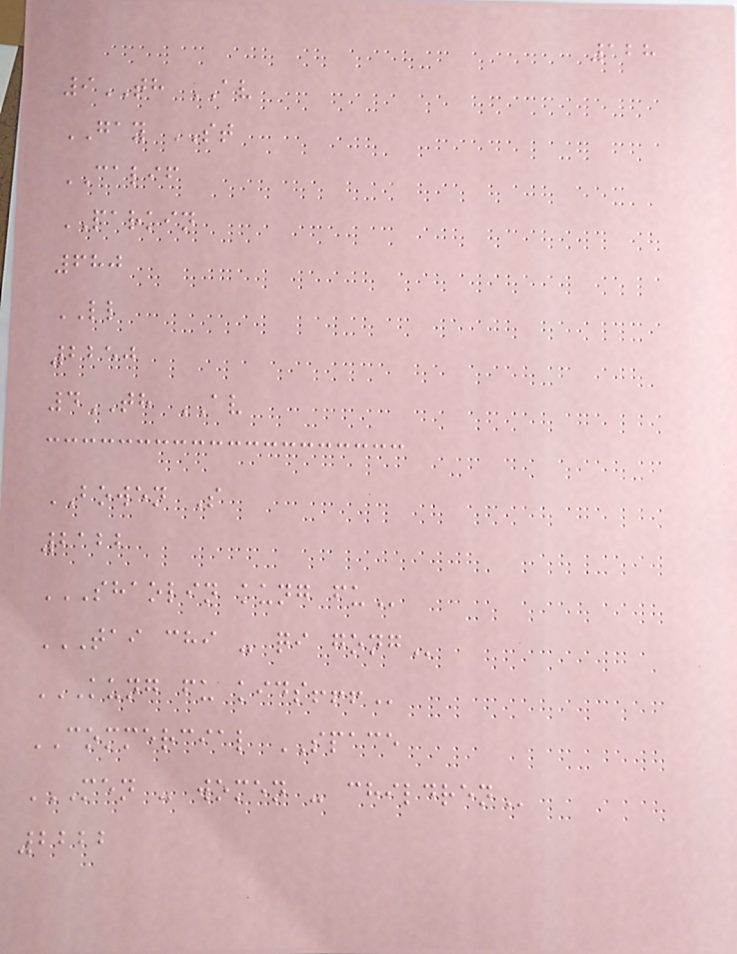128
9TH AV
GAY ST
CALIF
PARKIN
680
LL
2250
4TH AV
BOWEN S
2122
SHAOLIN KUNG FU
TAI CHI - QI GONG
KUNG FU KIDS!!!
COMMERCIAL SPACE
MEN - WOMEN - CHILDREN
2222
